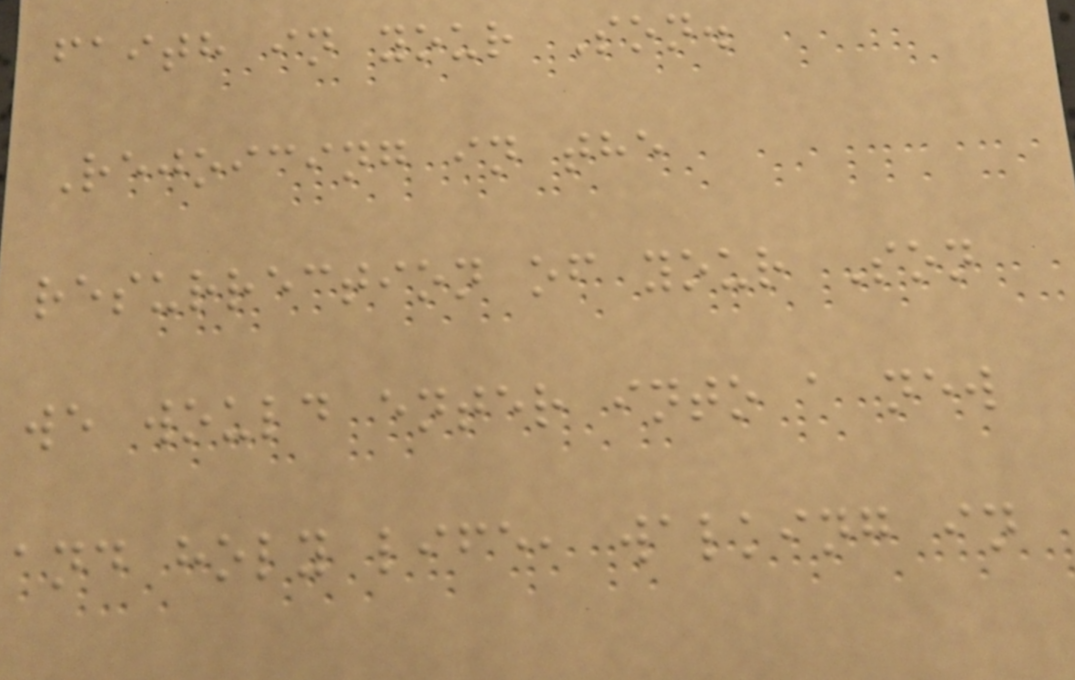faith in your Son.
Rejoicing in the
resurrection of your Son
we would enter into a new
and holy life, walking in
